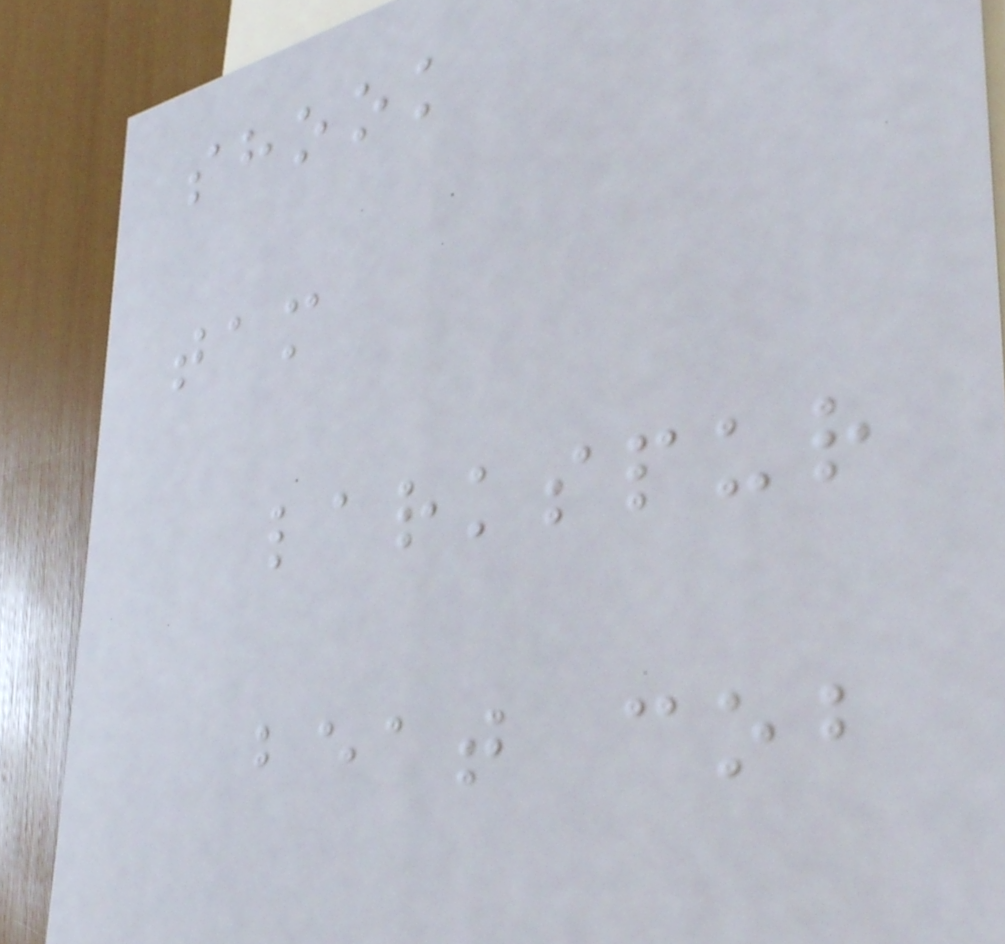shook
tam
larkspur
beat cob
